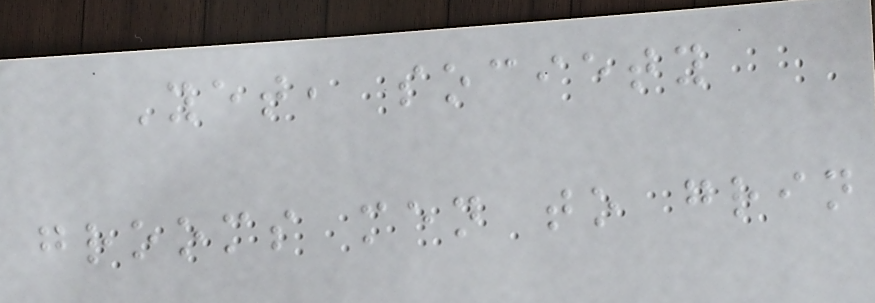Yet, society
grooms men to grin
